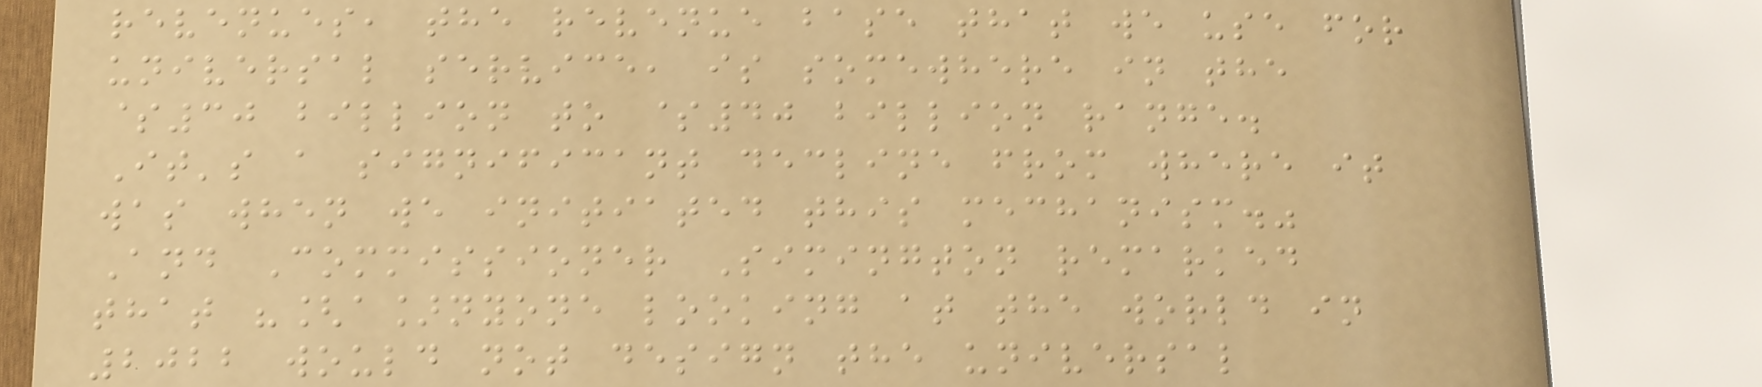revenues, the revenue base that we use for
universal service, is somewhere in the
$30 billion to $40 billion range.
It's a significant decline from where it
was when we initiated this mechanism."
And Commissioner Simington remarked
that "[a]nyone looking at the world in
2022 would not design the universal
